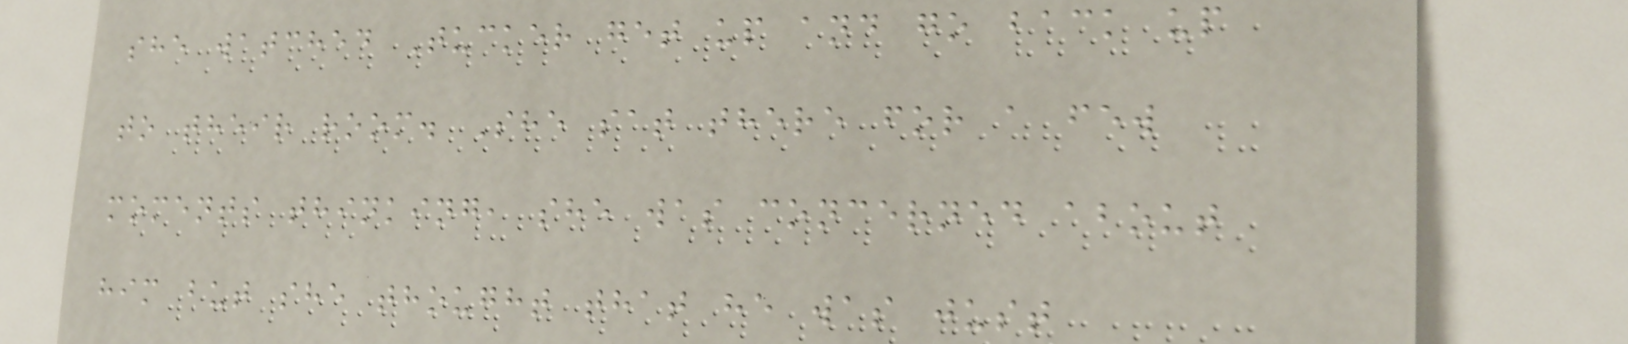she watched Tucker get up and go back up
to their room. She sat there for a few
moments thinking, she was concerned about
him but she thought that he was just
